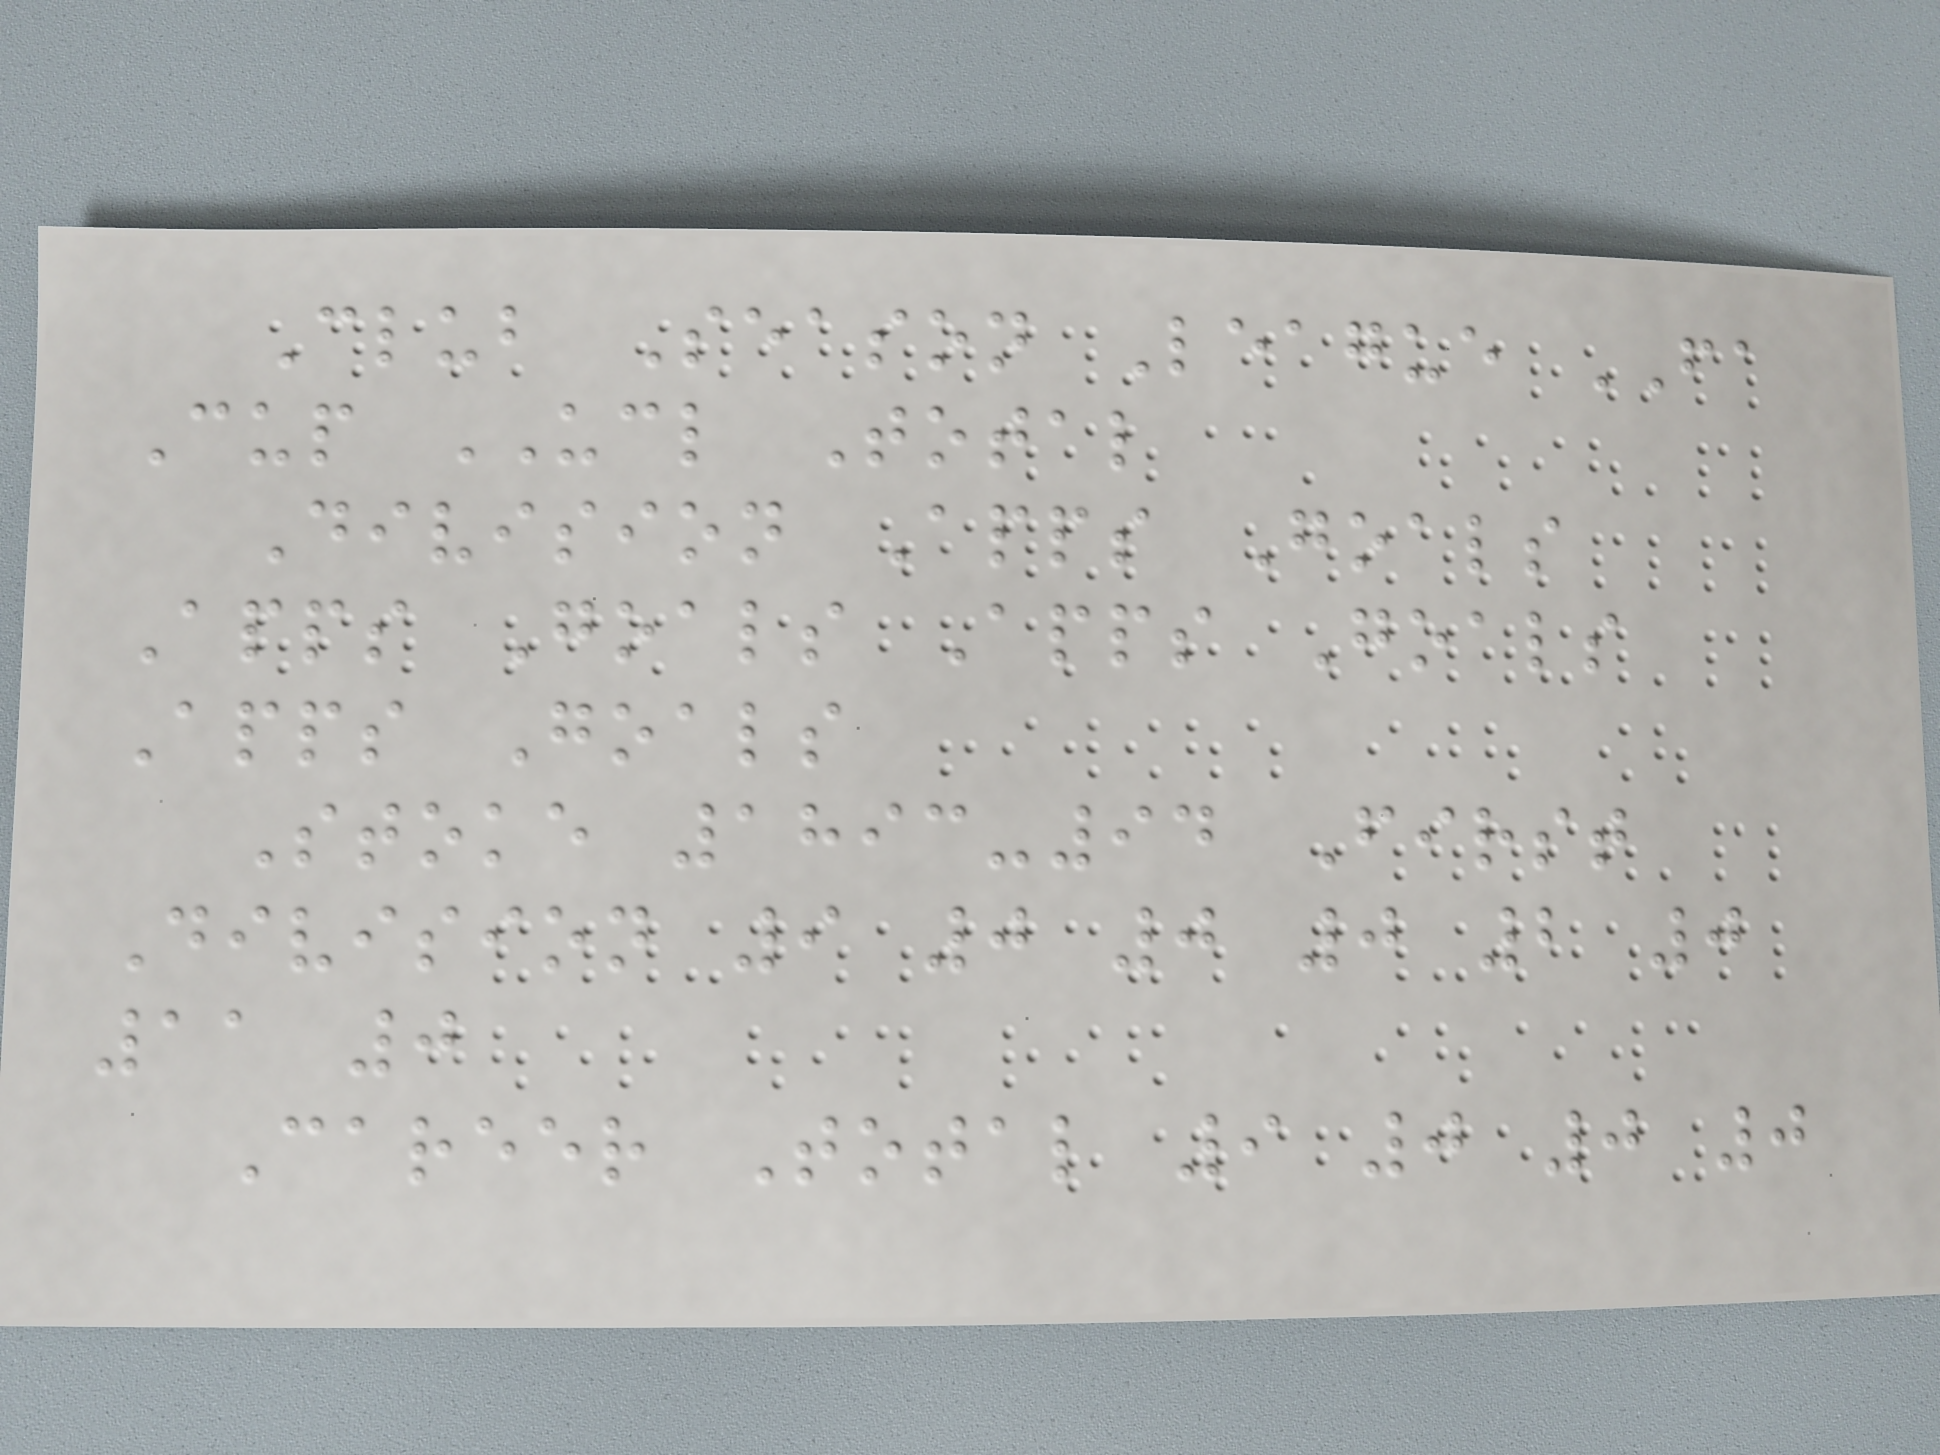Club Season League FA
Cup UCL Total
Division Apps Goals
Apps Goals Apps Goals
Apps Goals
Stoke 1893-94 First
Division 9 0 0 0 2 0
11 0
Career Total 9 0 0 0
